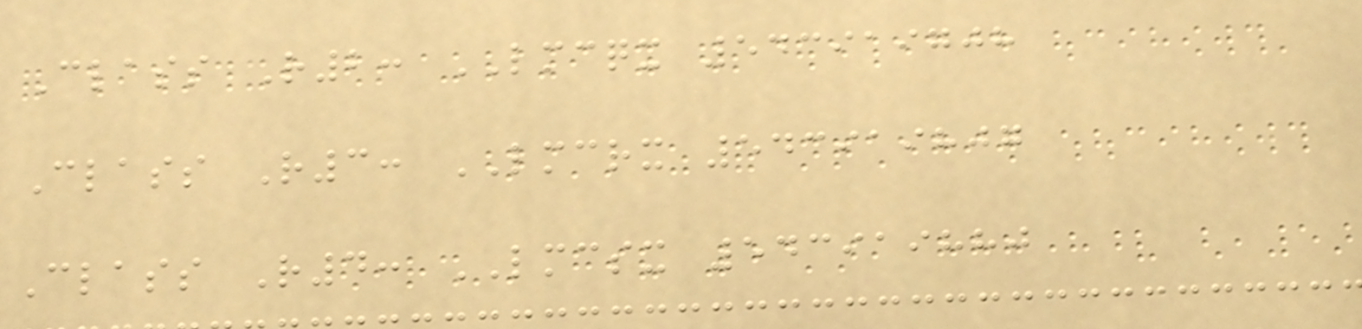Class R2: LMCQX 543919708
Class R3: LMCRX 543919807
Class R4: LMCSX 543919880
